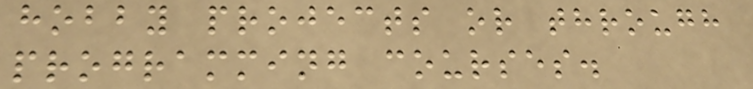hobby projects or through
programming courses.
